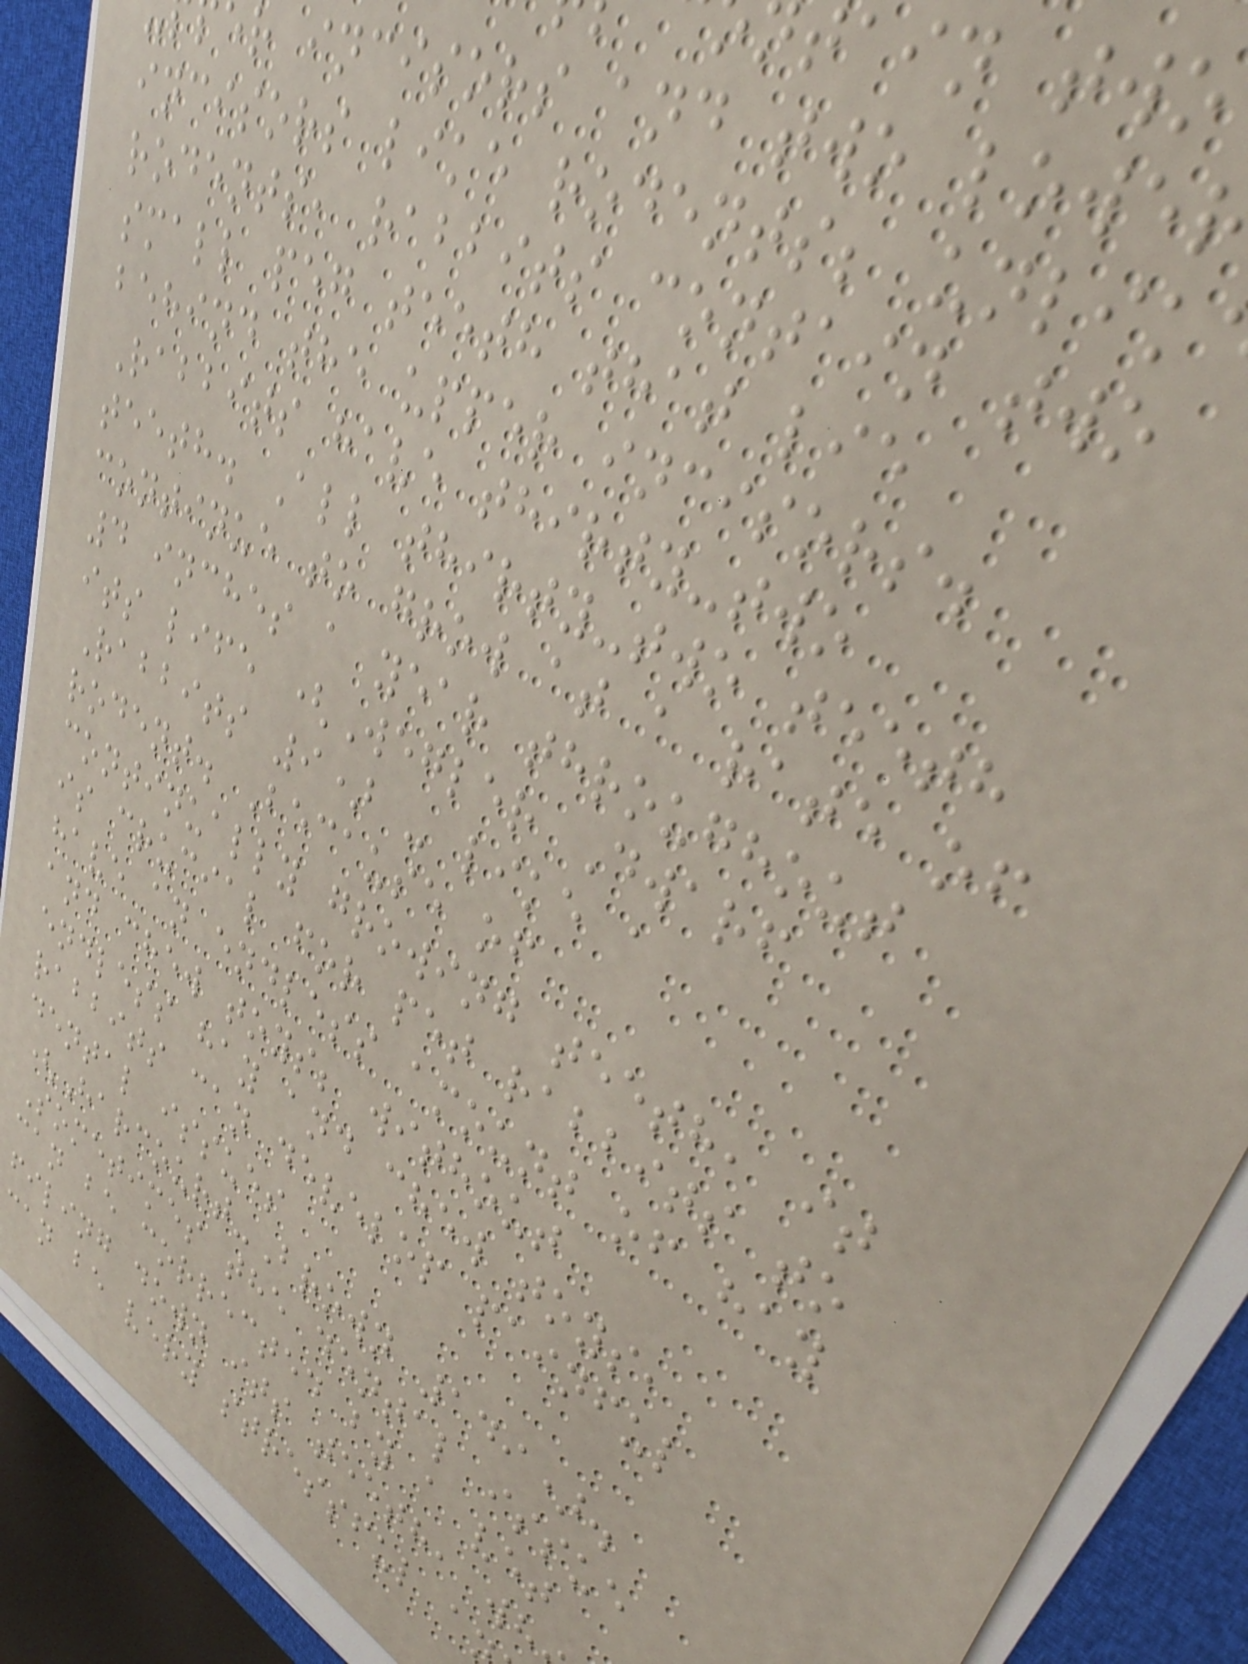tain two
er incisors and two lowe
incisors like rodents; unlik
rodents, rabbits contain two
small peg teeth that lie
behind the upper incisors.
Rabbits have thirty-two
teeth. All thirty-two teeth
continue to grow at a rate of
4 inches a year throughout
its life (Wegler Dwarf
Rabbits 9) - like a
rodent. Because of
continually growing teeth, it
is crucial for pet rabbits to
have an endless amount of hay
and chew toys; without
endless hay and chew toys,
rabbits can develop painful
dental issues
(Harcourt-Brown 149).
Sometimes the dental issue
can be corrected by a vet
filing down its teeth, wh
can be very stressful a
